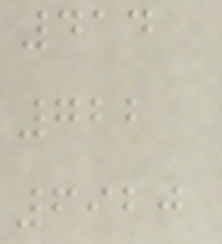414
722
6920
